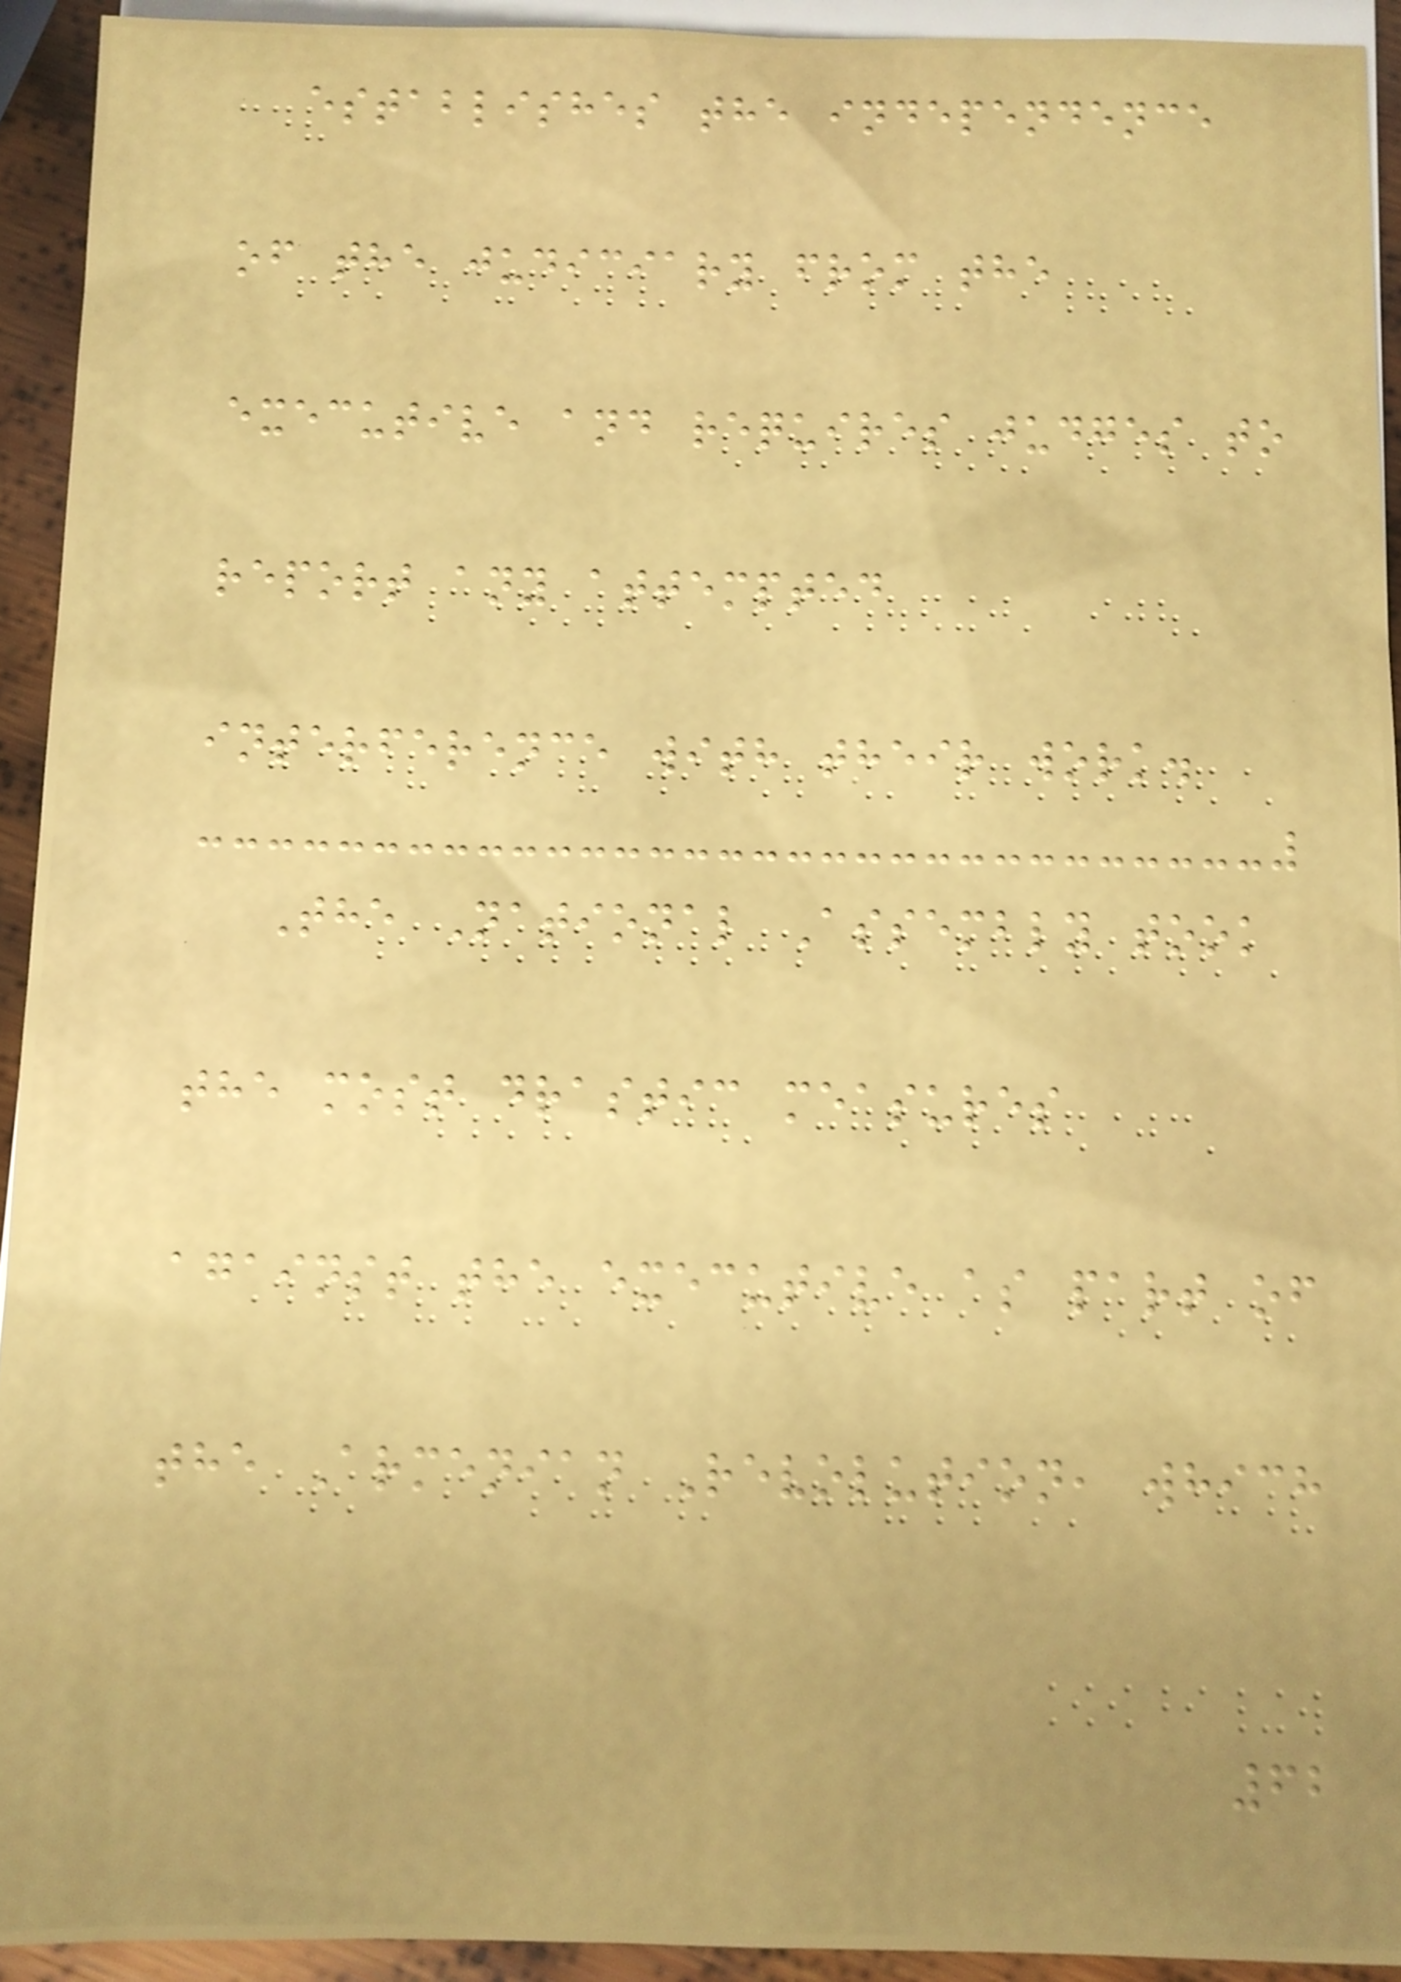establishes the independence
of the judiciary from the
executive and requires judges to
report any attempted
interference with their work.
The National Assembly took
the most drastic measures
against the executive as part of
the Armenian Revolution, which
62
